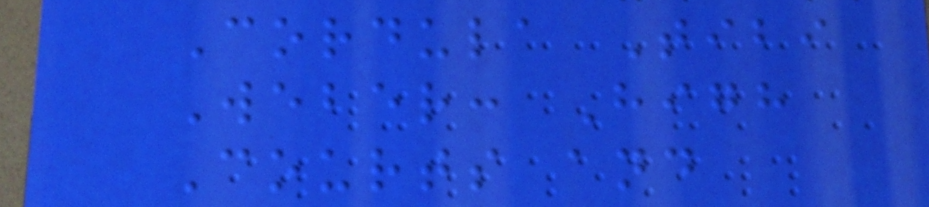Cordula Tibi
Weber: High
Courts and
